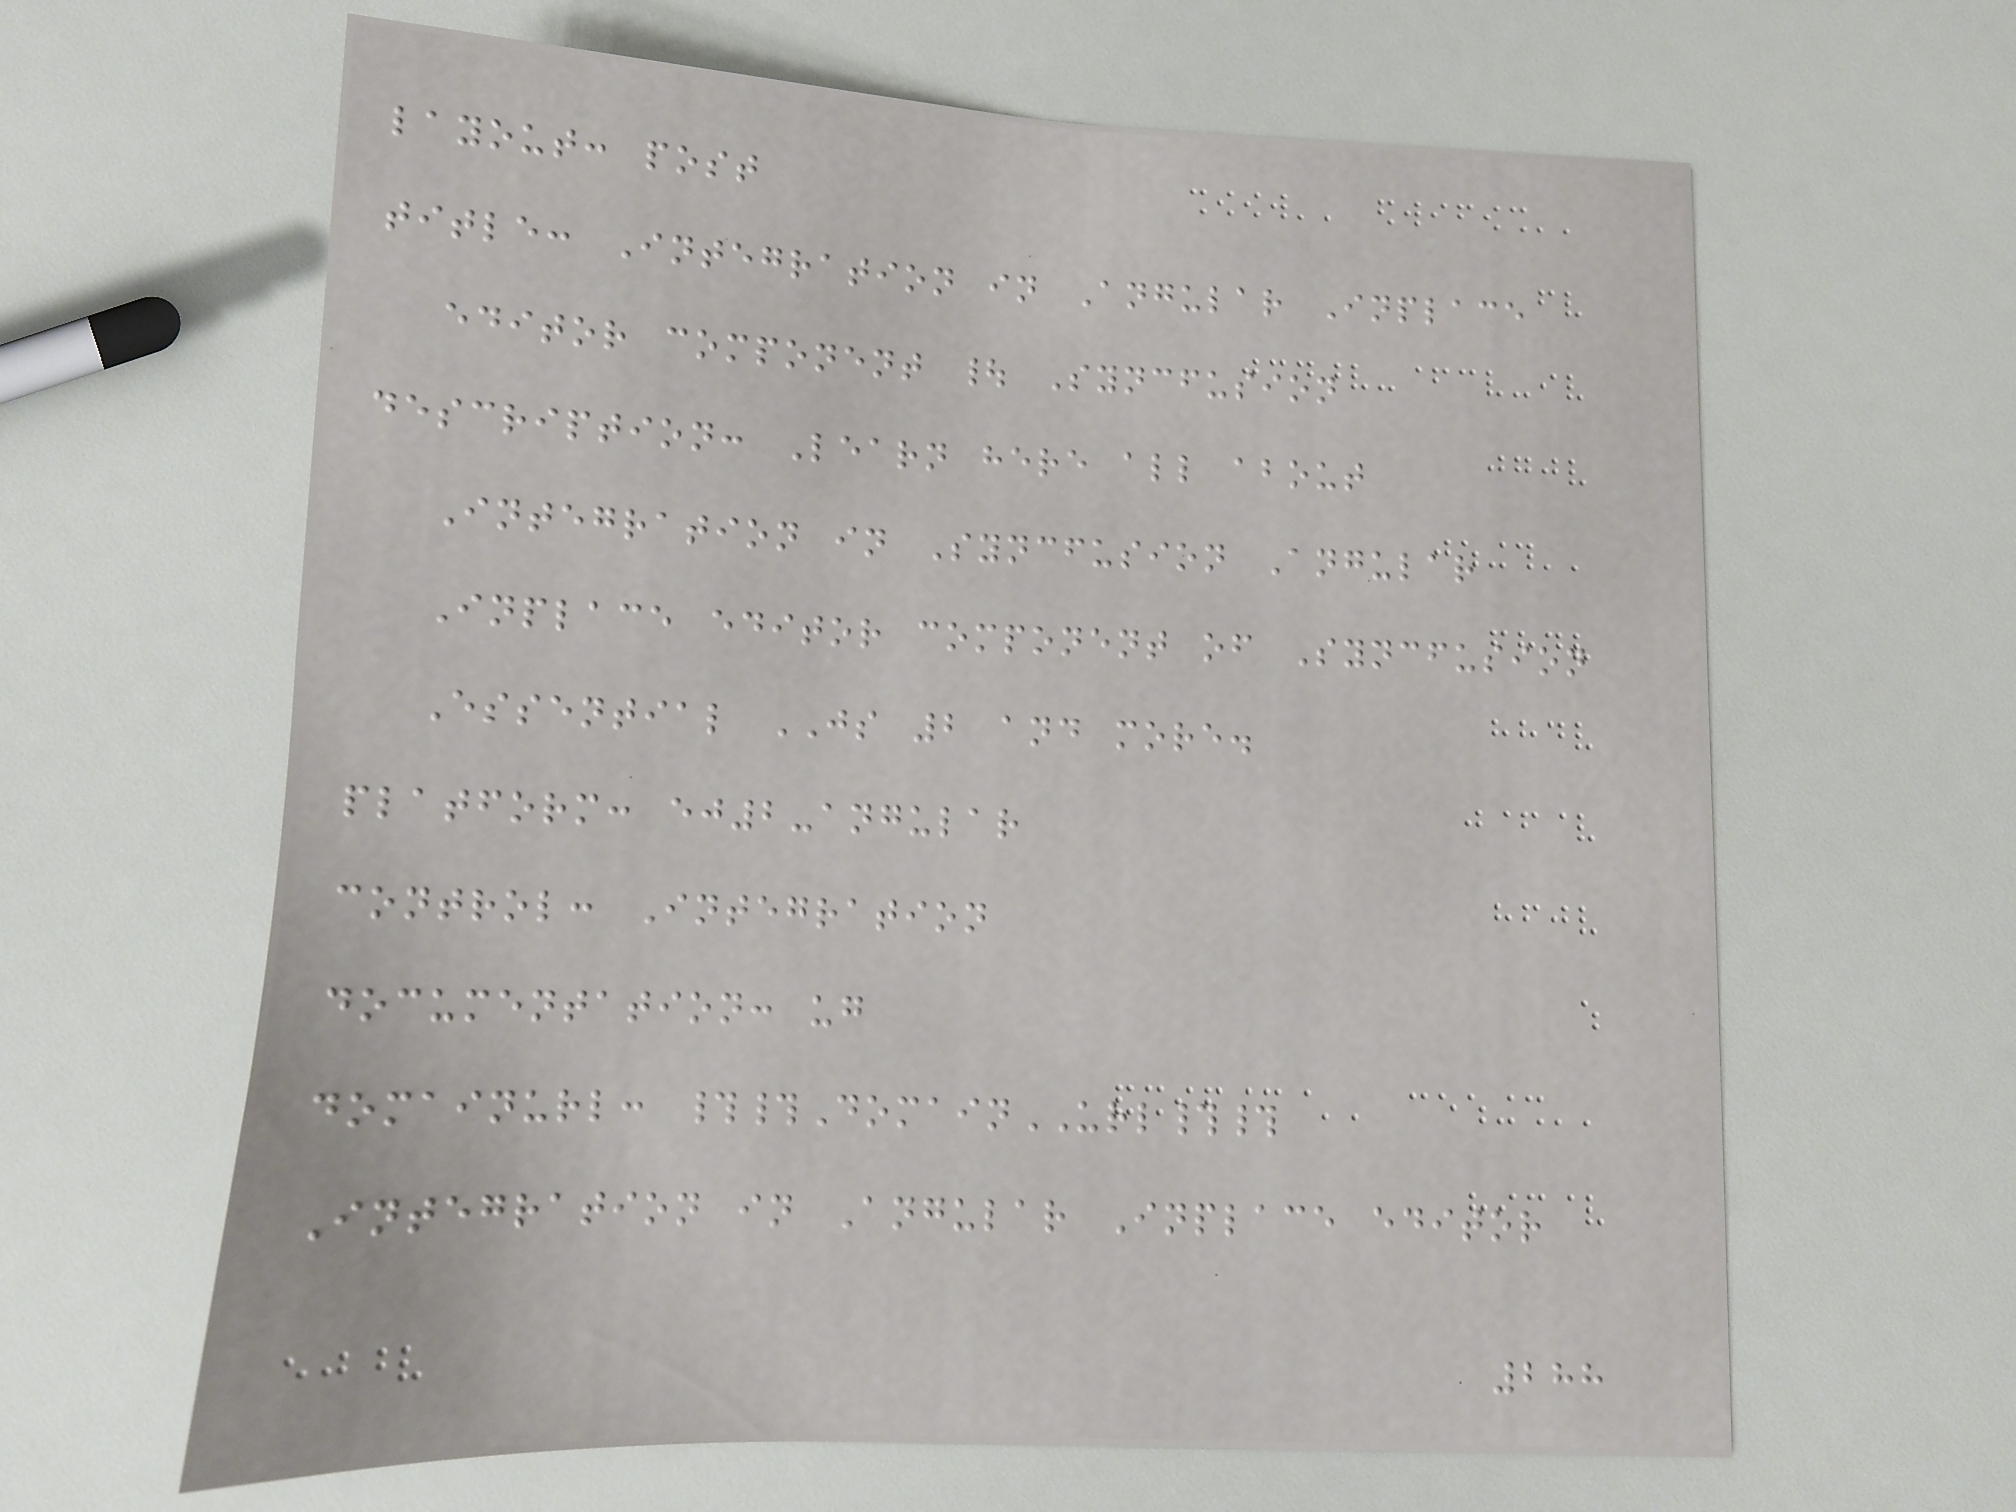layout: post
title: Integration in Angular Inplace
editor component | Syncfusion
description: Learn here all about
Integration in Syncfusion Angular
Inplace editor component of Syncfusion
Essential JS 2 and more.
platform: ej2-angular
control: Integration
documentation: ug
domainurl: ##DomainURL##
Integration in Angular Inplace editor
288
